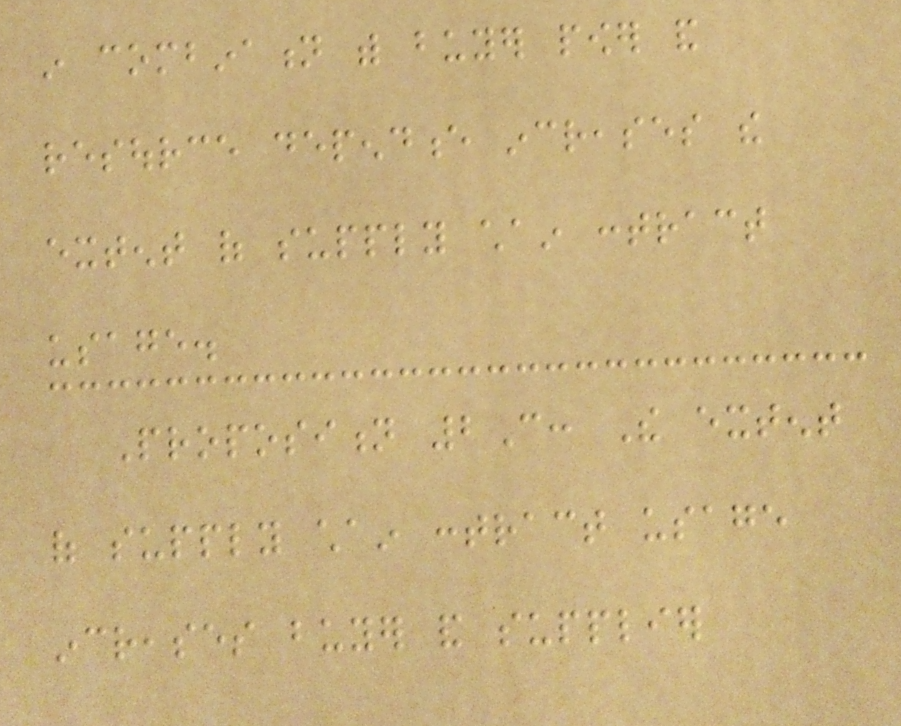in combination with buyer power and
resource dependence increases the
extent of supply chain contract
usage.
Proposition 2C: The extent
of supply chain contract usage
increases buyer and supplier
